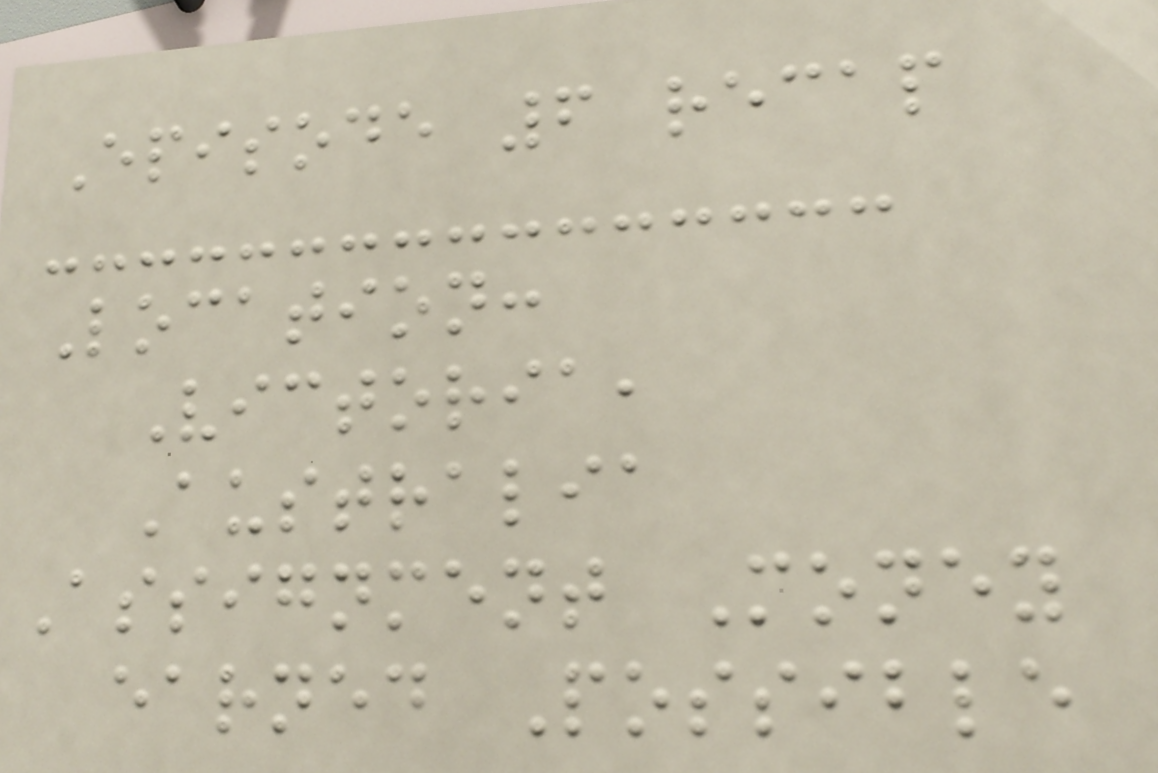Episode 6 recap
Location:
Victoria,
Australia
Assignment Money
earned Possible
